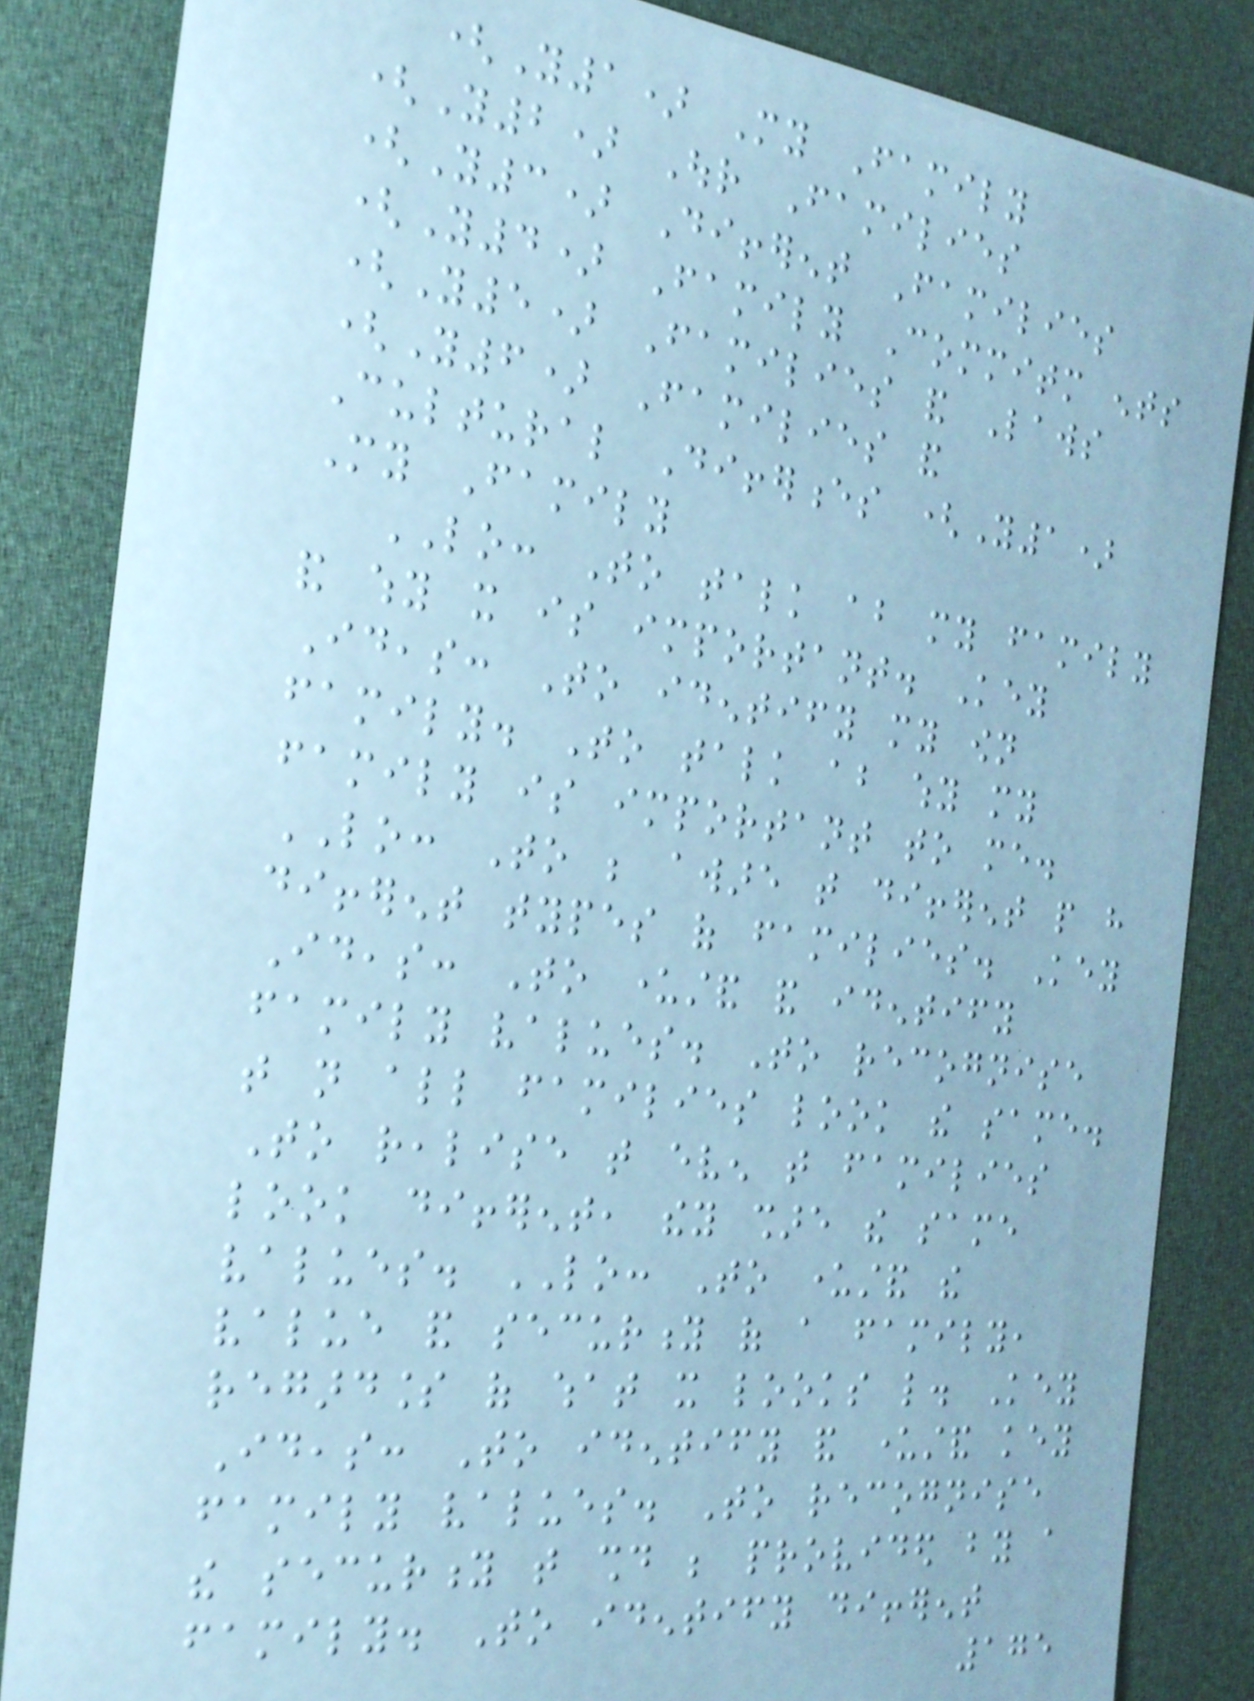(Y1) My Family
(Y2) Our Families
(Y3) Different Families
(Y4) Family Commitm ents
(Y5) Families and Laws
(Y6) Families and
Cultural Differences (Y1)
My Family
LO: To talk about my family
and why it is important. Key
Ideas: To identify my own
family. To talk about why my
family is important to me.
LO: To be aware that different people have
different types of families. Key
Ideas: To understand and identify
family values. To recognise
that not all families look the same.
To realise that even that families
look different, they share the same
values. LO: To understand the
value and security of a family,
regardless of what it looks like. Key
Ideas: To identify and understand key
family values. To recognise
the security that should be provided by a
family. To identify different
175
